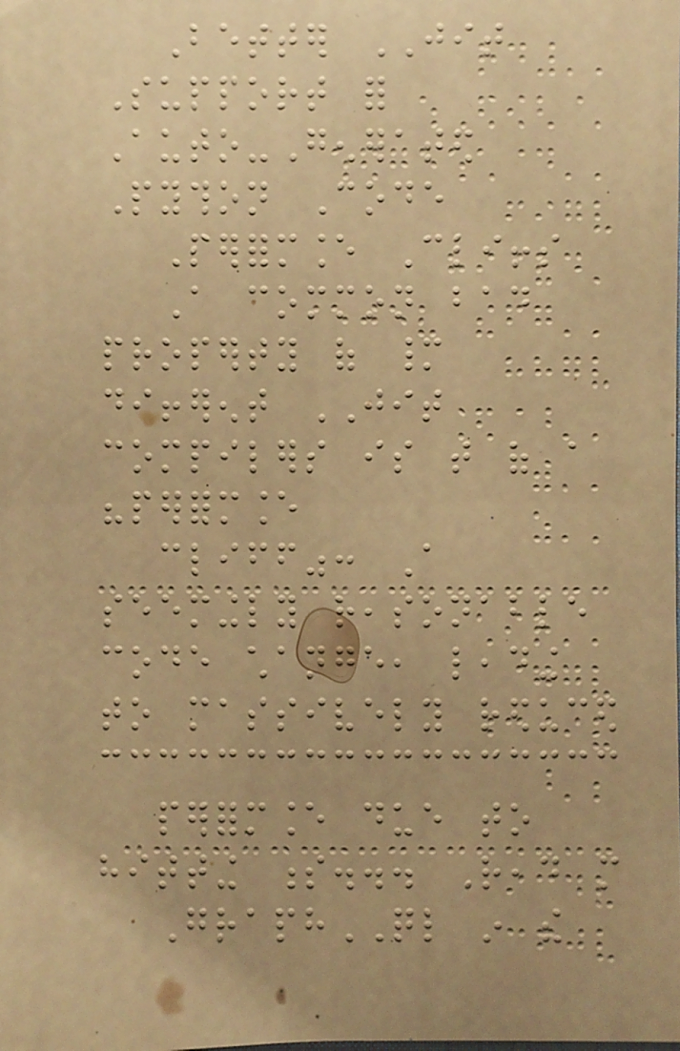Better JIT
Support for
Auto-Generated
Python Code
Performance Cliffs
A common bad
property of many
different JIT
compilers is that of a
"performance
cliff": A
seemingly reasonable
code change, leading
to massively reduced
performance due to
hitting s... Read more
GraphQL in the
